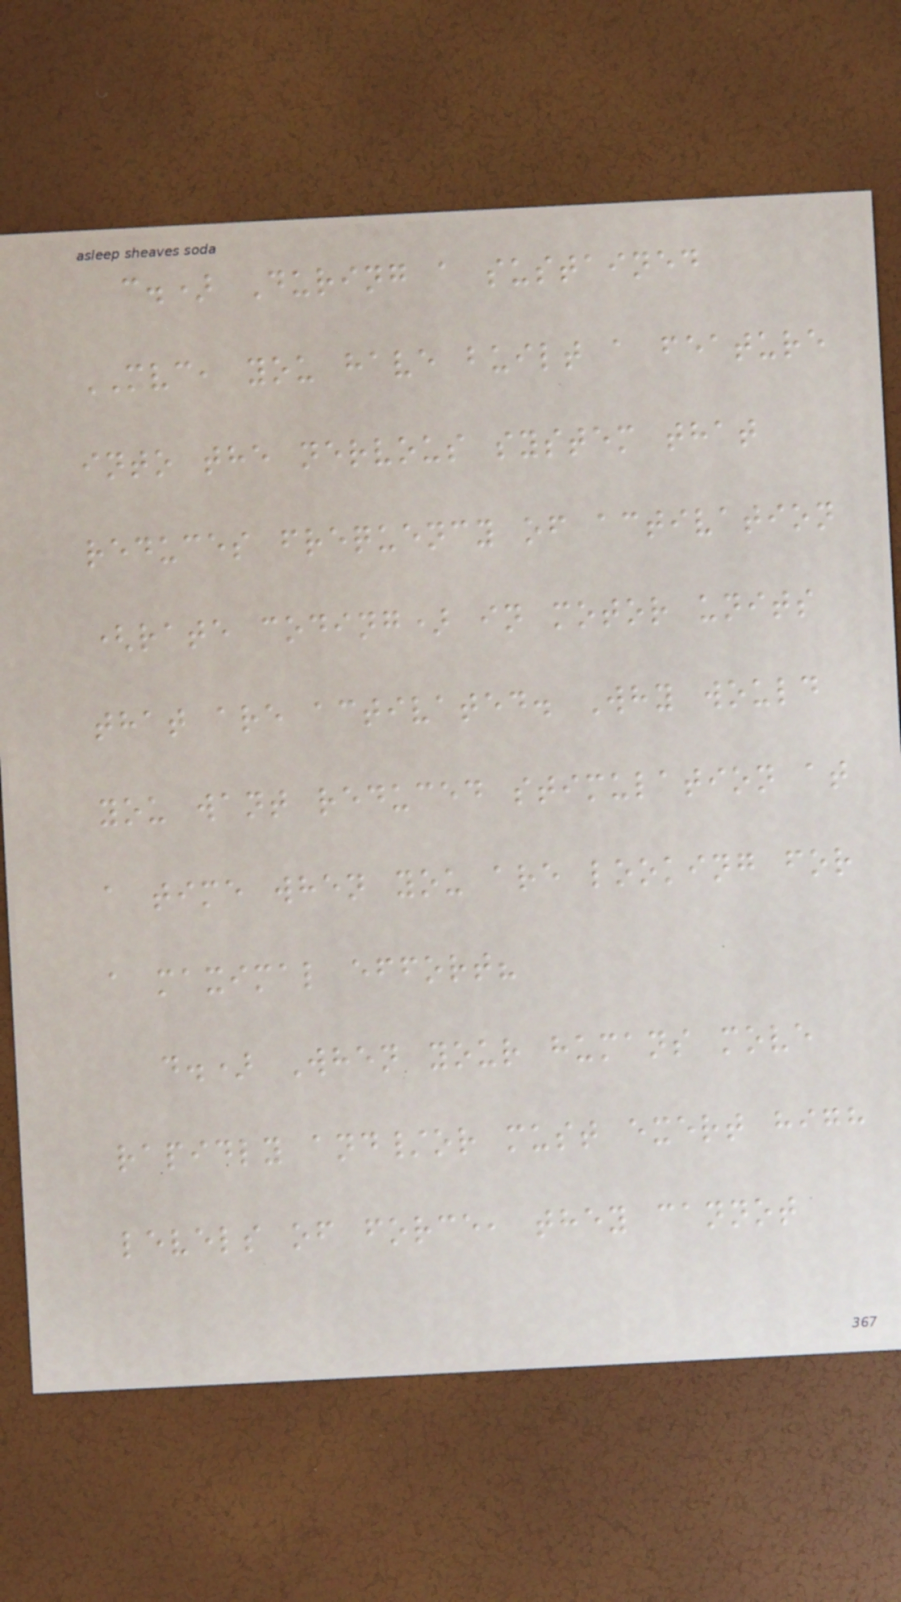c.) During a sustained
MVC, you have built a feature
into the nervous system that
reduces frequency of activation
(rate coding) in motor units
that are activated. Why would
you want reduced stimulation at
a time when you are looking for
a maximal effort?
d.) When your humans move
rapidly and/or must exert high
levels of force, they cannot
